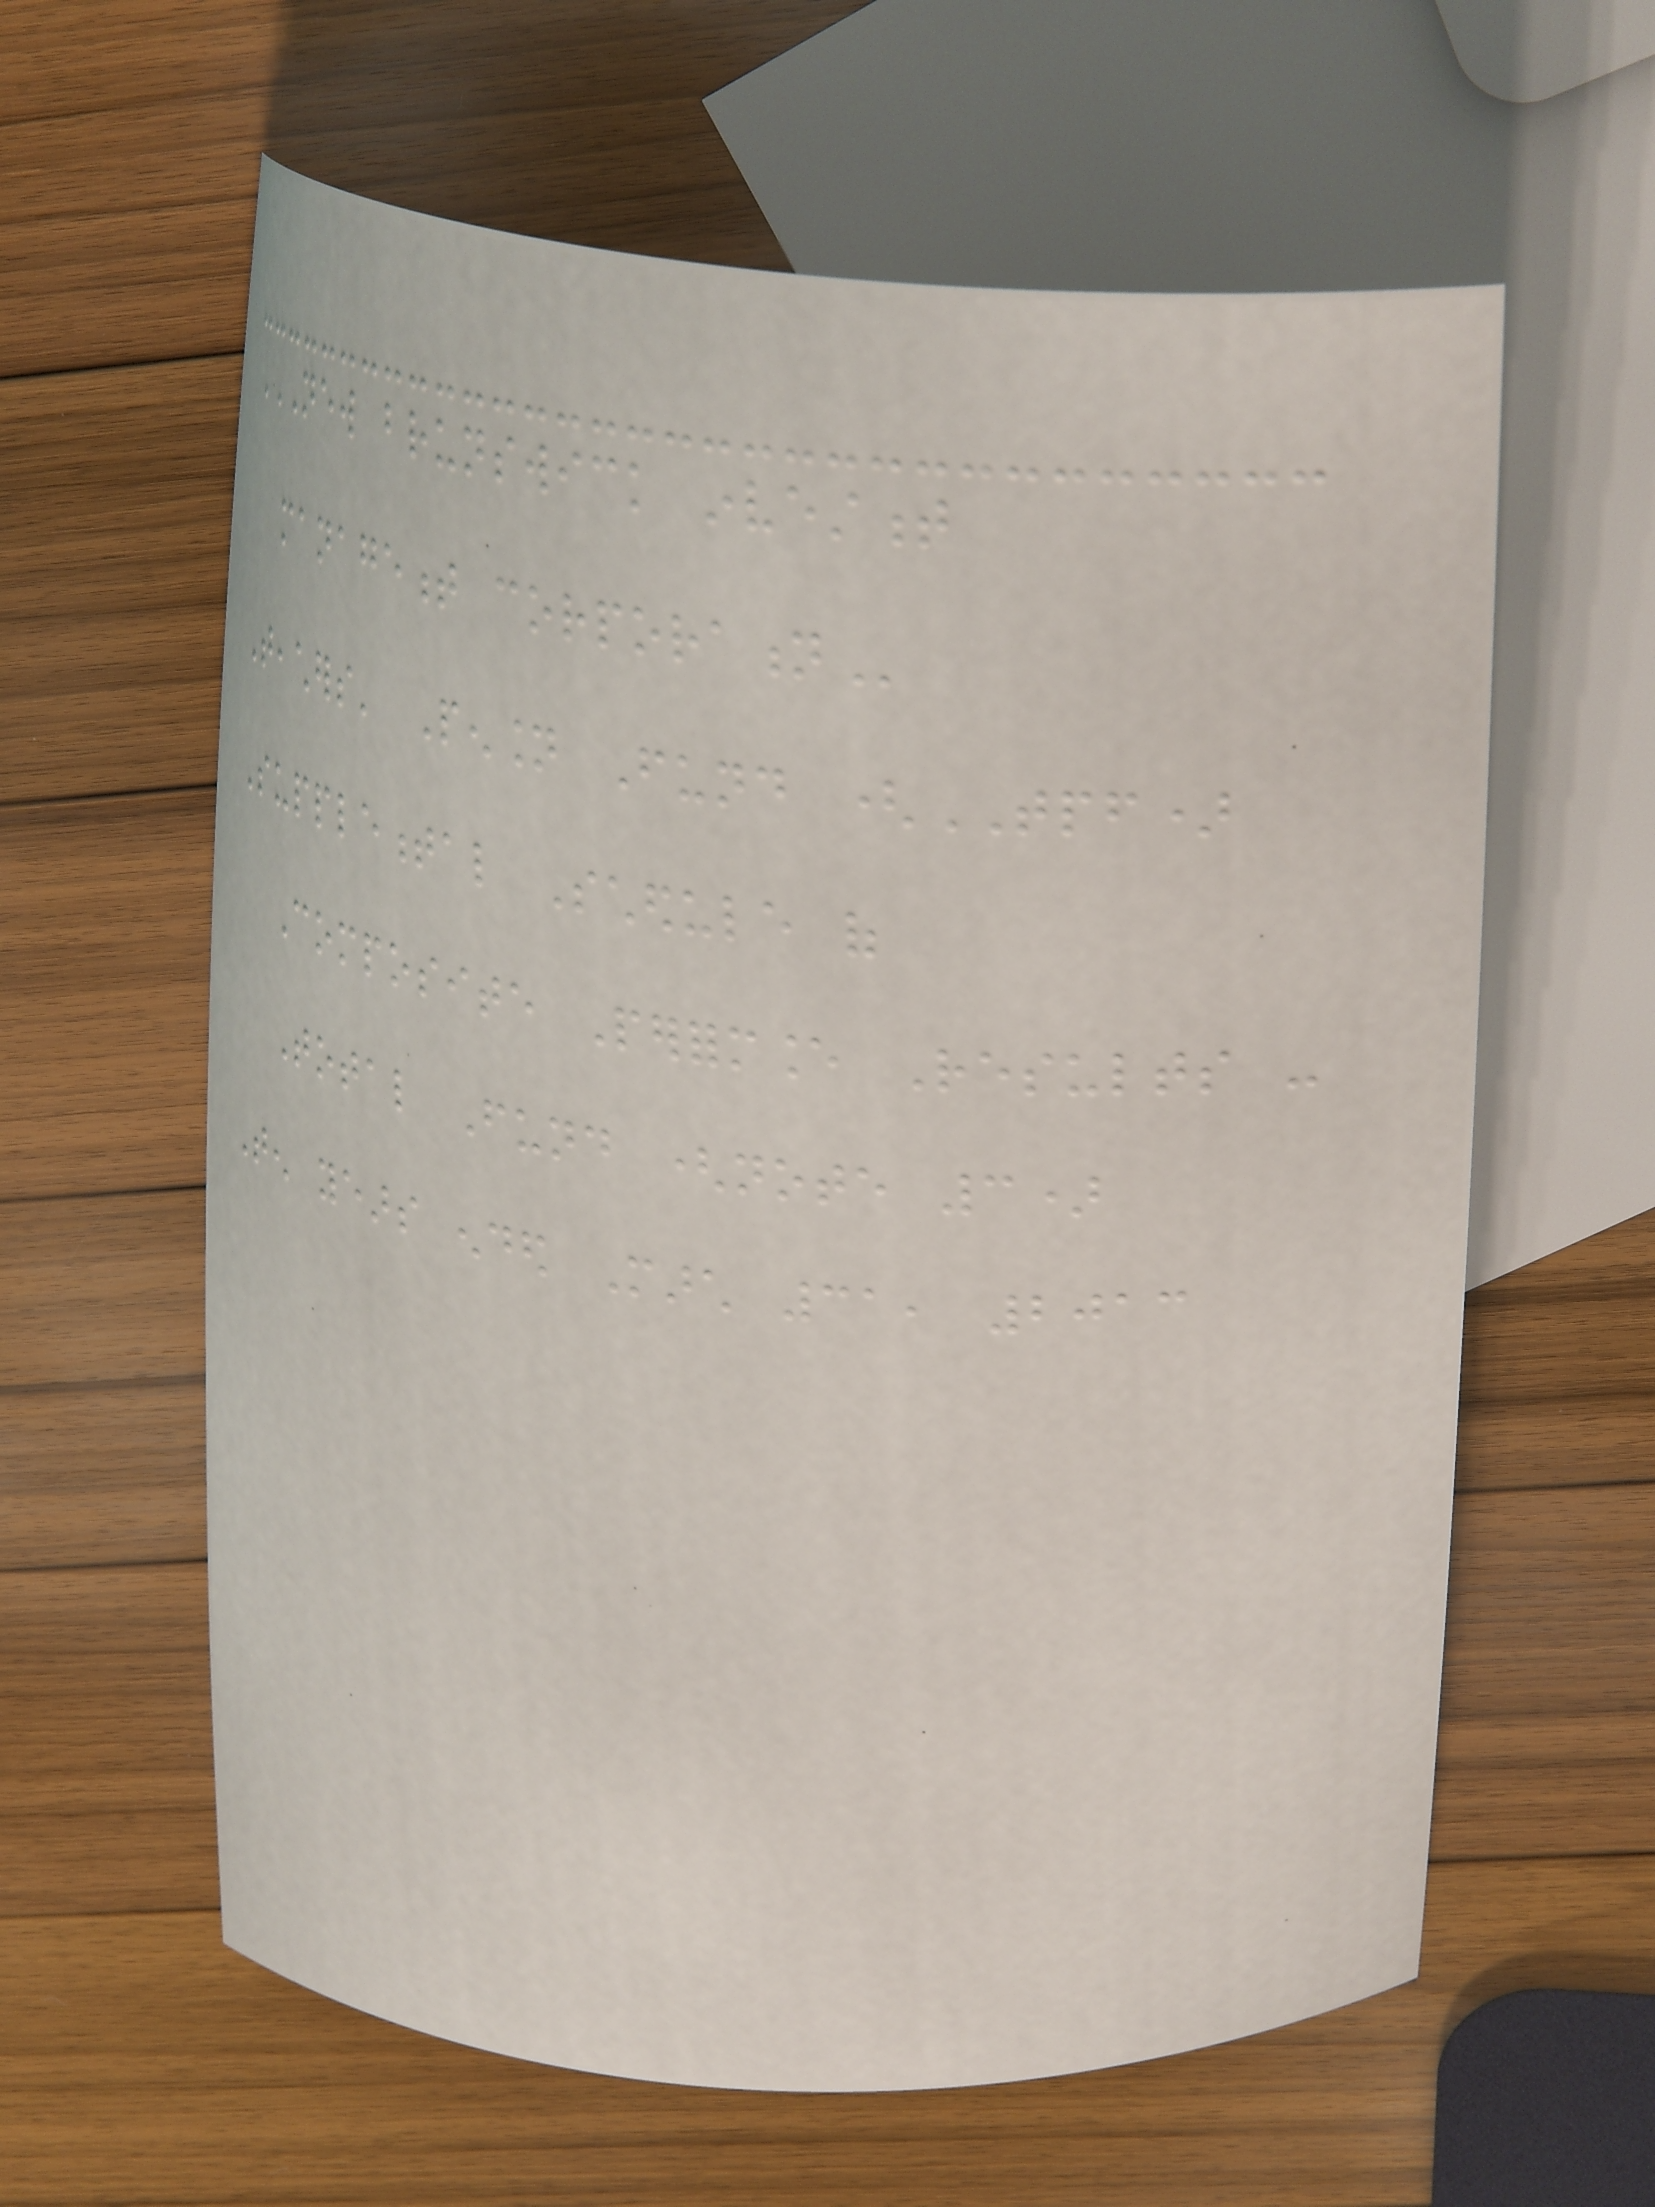NEW BRUNSWICK INVESTMENT
MANAGEMENT CORPORATION
Teachers' Pension Fund (TPF)
Supplemental Schedule of
Composite Performance Results -
Total Fund (note 3)
Ten years ended March 31, 2013
